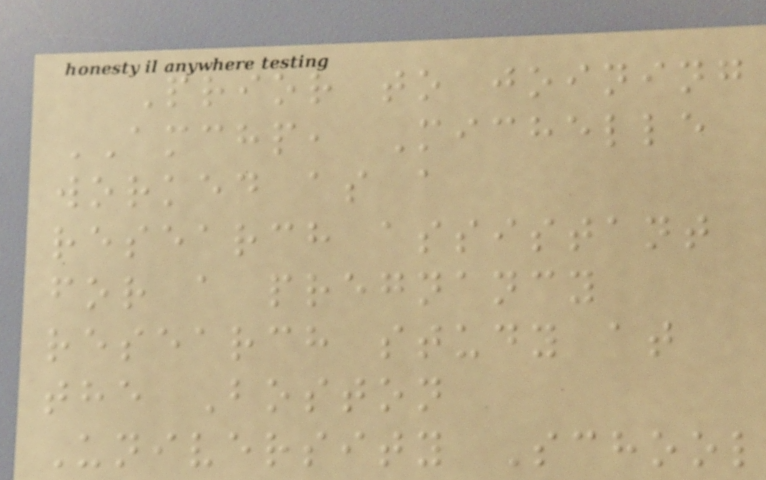Prior to joining
AMCHP, Michelle
worked as a
research assistant
for a pregnancy
research study at
the Boston
University School
